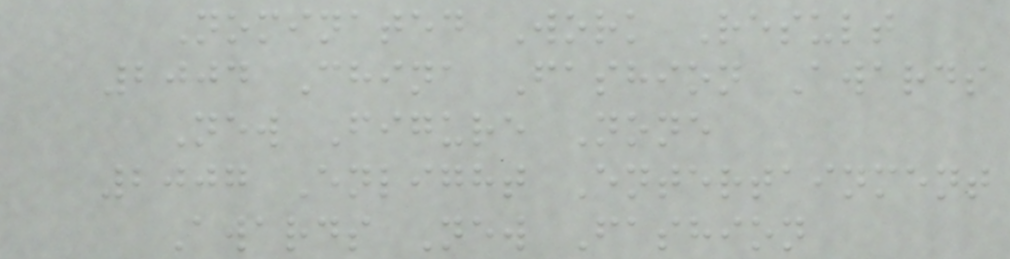Nominated Work Result
2004 China Fashion Awards
New Figure None
2007 Enlight Entertainment
Awards New Fashion
